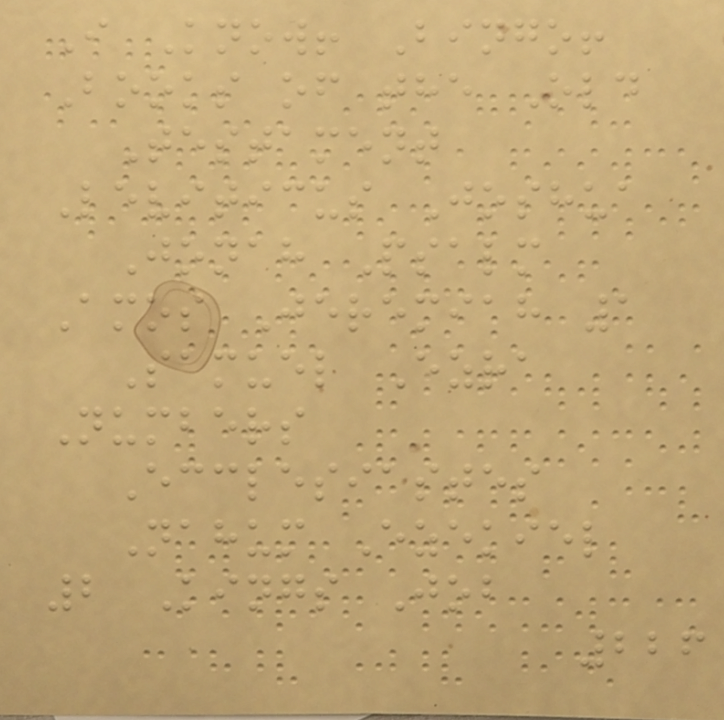I Know! Bingo!
Books of the Old
Testament
Leviticus Joshua
Jonah Psalm
Amos Jeremiah 1
Samuel Ezra
Numbers
Ecclesiastes
Nahum Ezekiel
2 Kings Job
226
